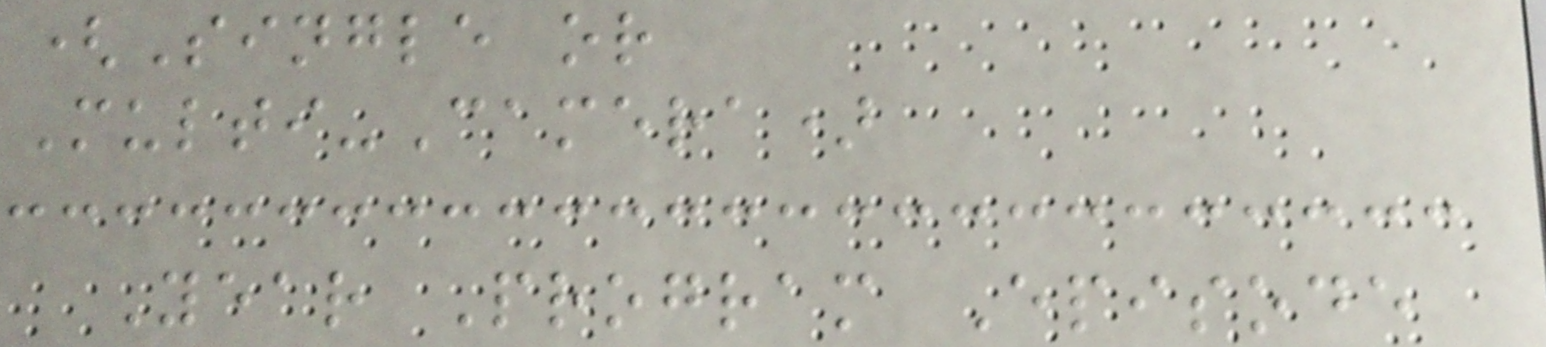(Single or
Multi-Camera)
Year Program Episode
